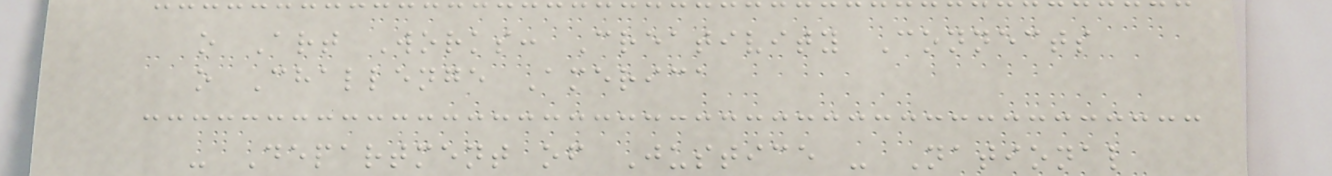o Art Works: Creativity Connects
o Challenge America
- Department of Justice - National
